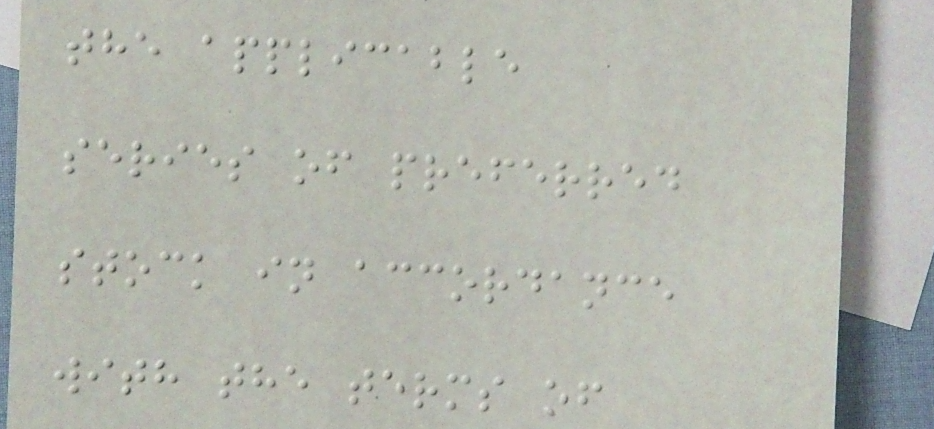the applicable
series of preferred
stock in accordance
with the terms of
